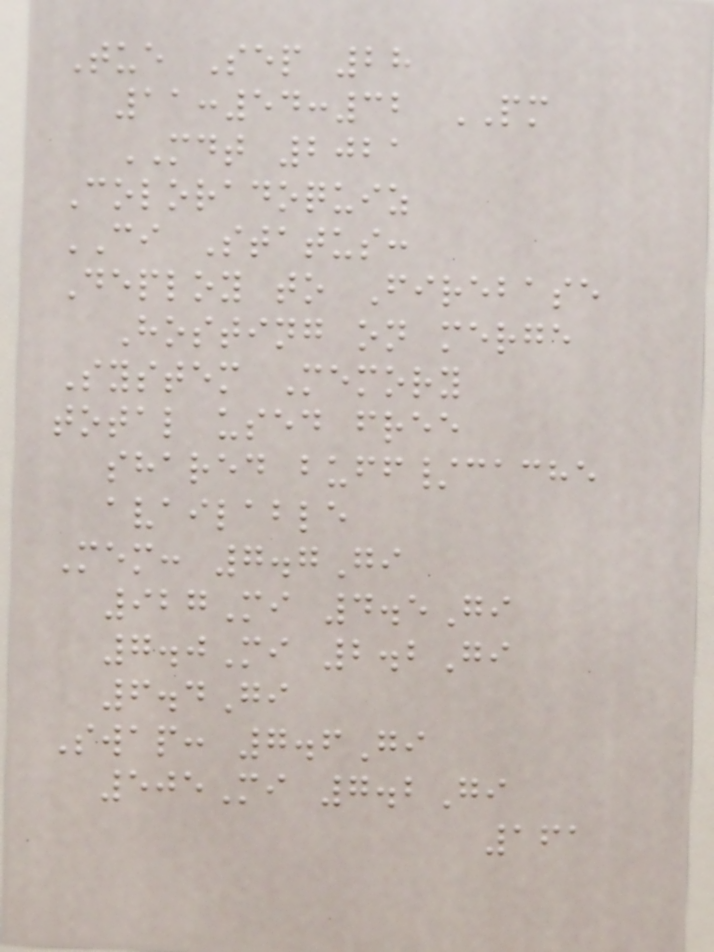Tue Sep 28
11:54:32 PM
MDT 2021
Coloradoquiz
CI Status:
Deploy to Firebase
Hosting on merge
System Memory
total used free
shared buff/cache
available
Mem: 7.7Gi
927Mi 4.5Gi
7.0Mi 2.2Gi
6.4Gi
Swap: 7.6Gi
505Mi 7.2Gi
161
